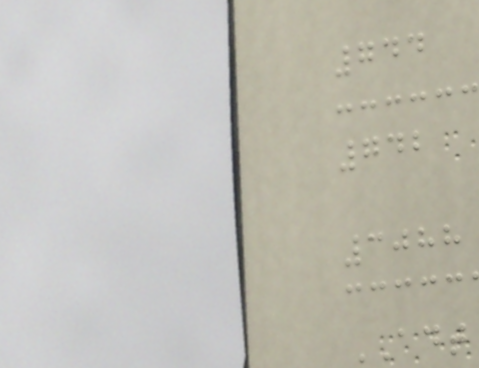744
742
3088
ADT
